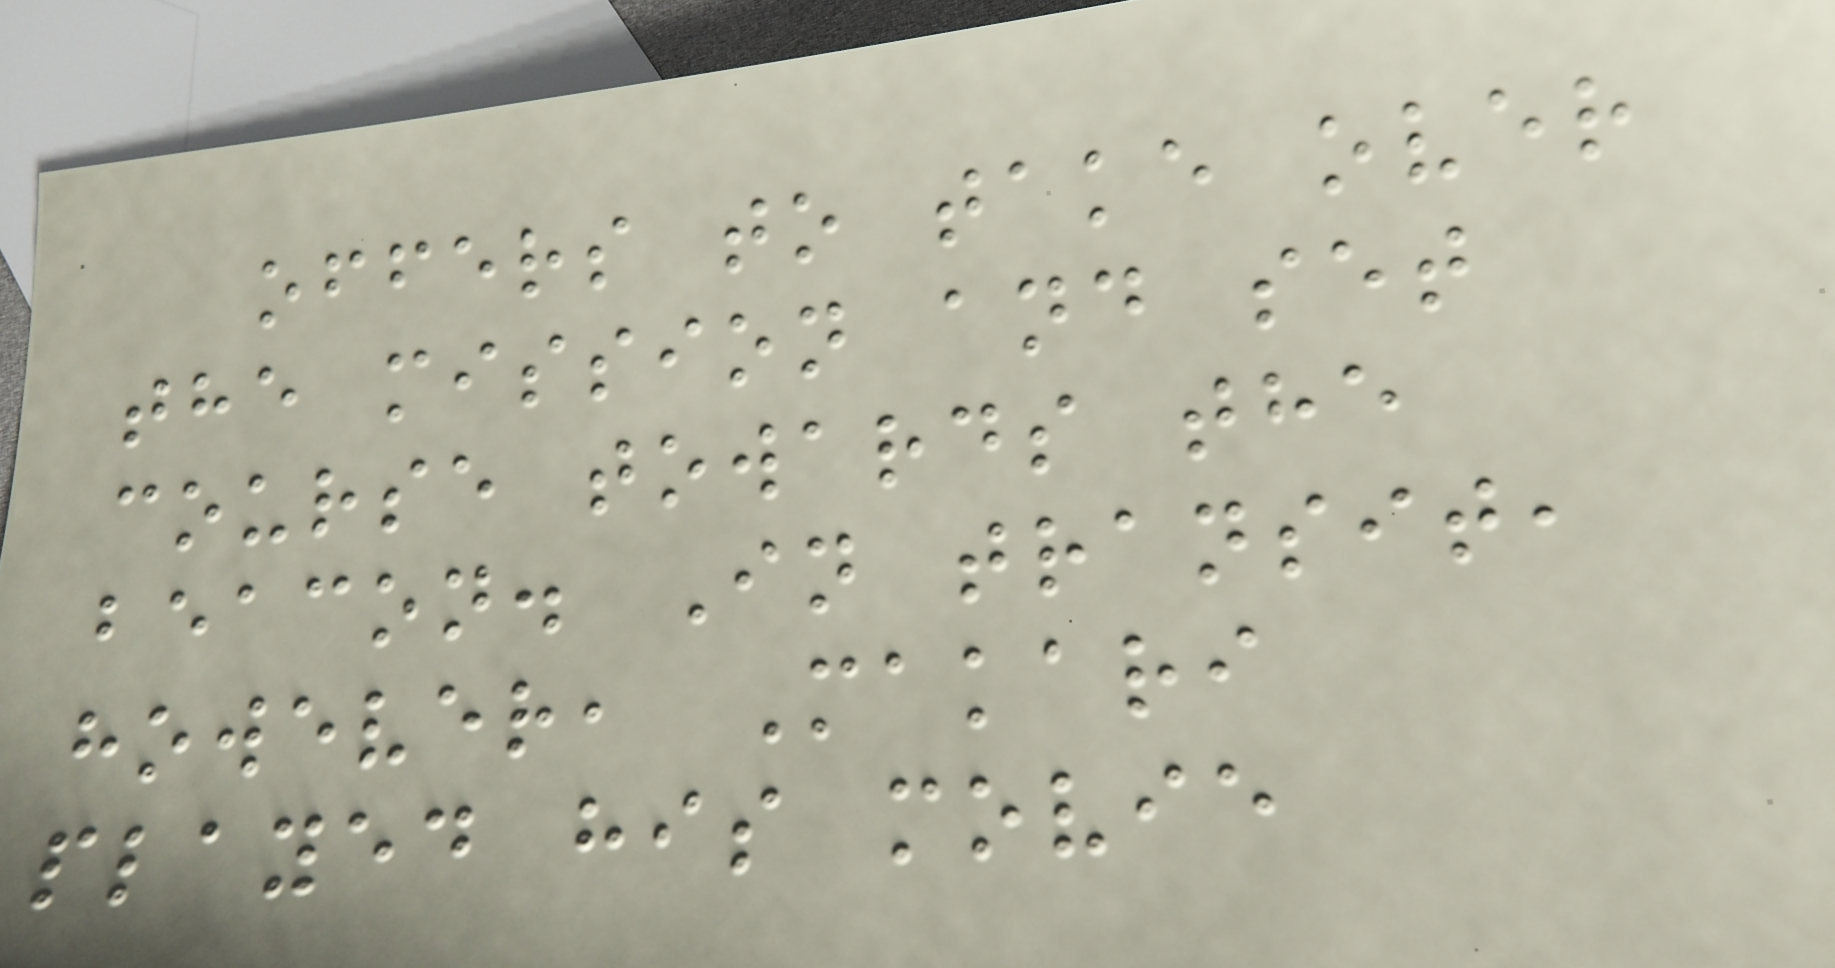offers to take over
the mission and set
course towards the
beacon. In transit,
however, Makari
played his movie
